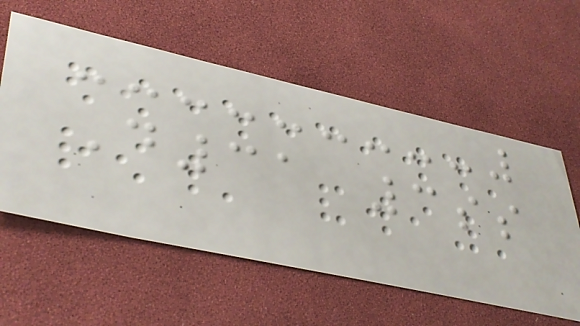D31 3ss
